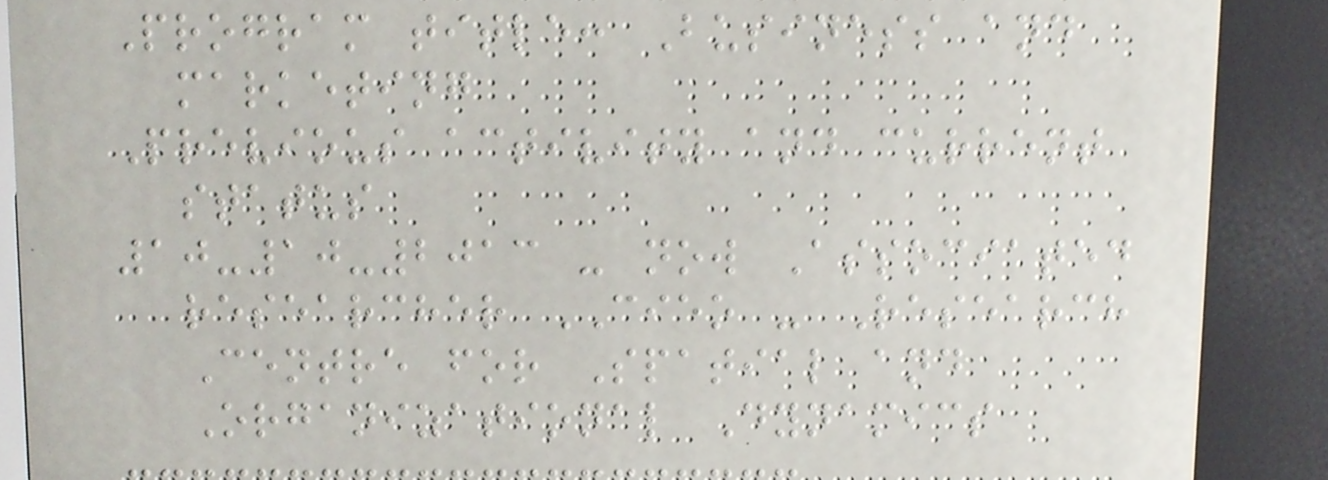Program title: Business and
marketing
Previous activity and current
status
10-10-2013 - now Associated
researcher CIEO - Research
Centre for Spatial and
Organizational Dynamics
